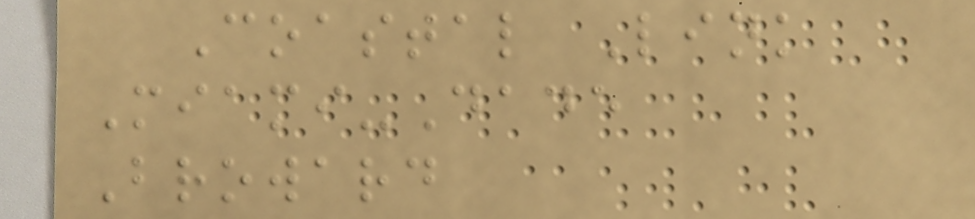Coastal Link
Miami-Dade
Broward
